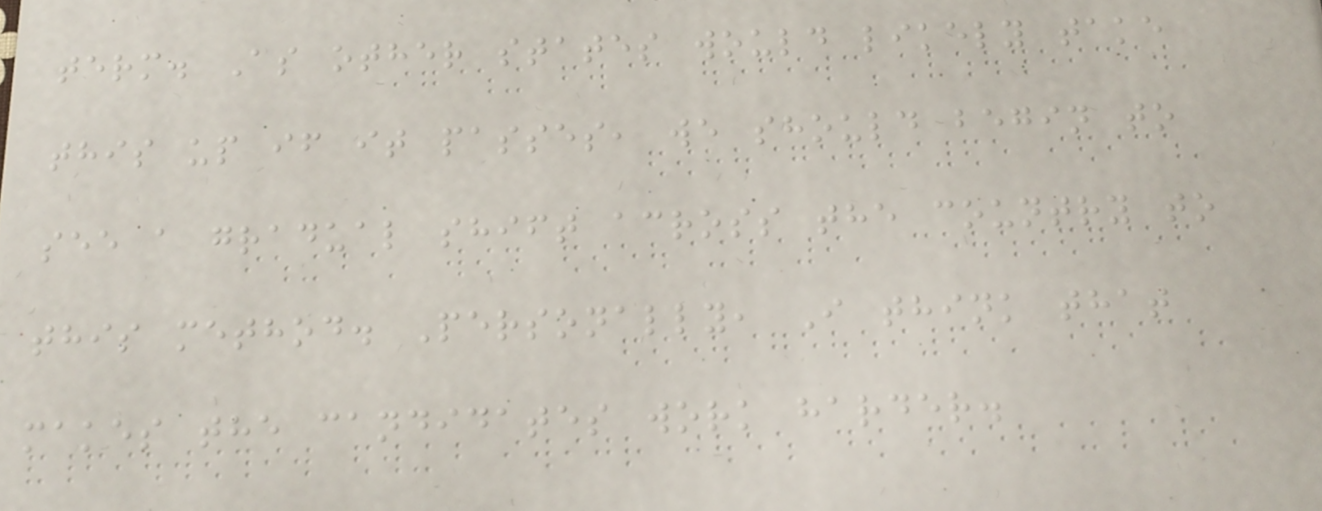term. As other states would likely take
this up if it passes, we should begin to
see a gradual shift across the country to
this method. Personally, I think that
makes the candidates work harder.
